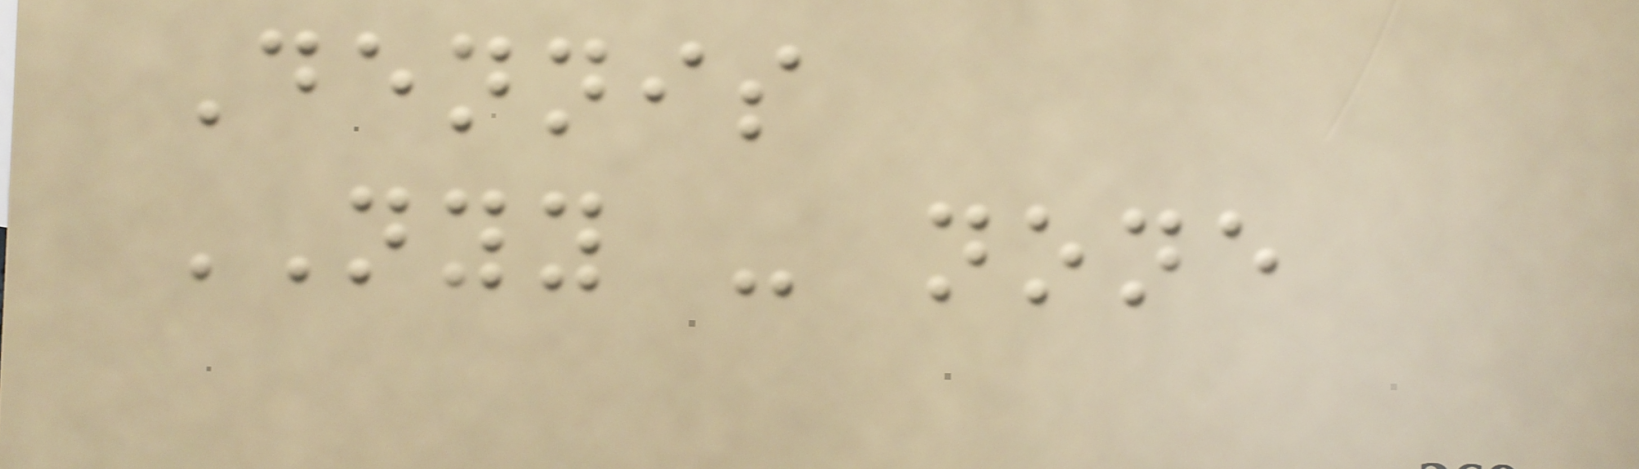Dennis
NYY - none
